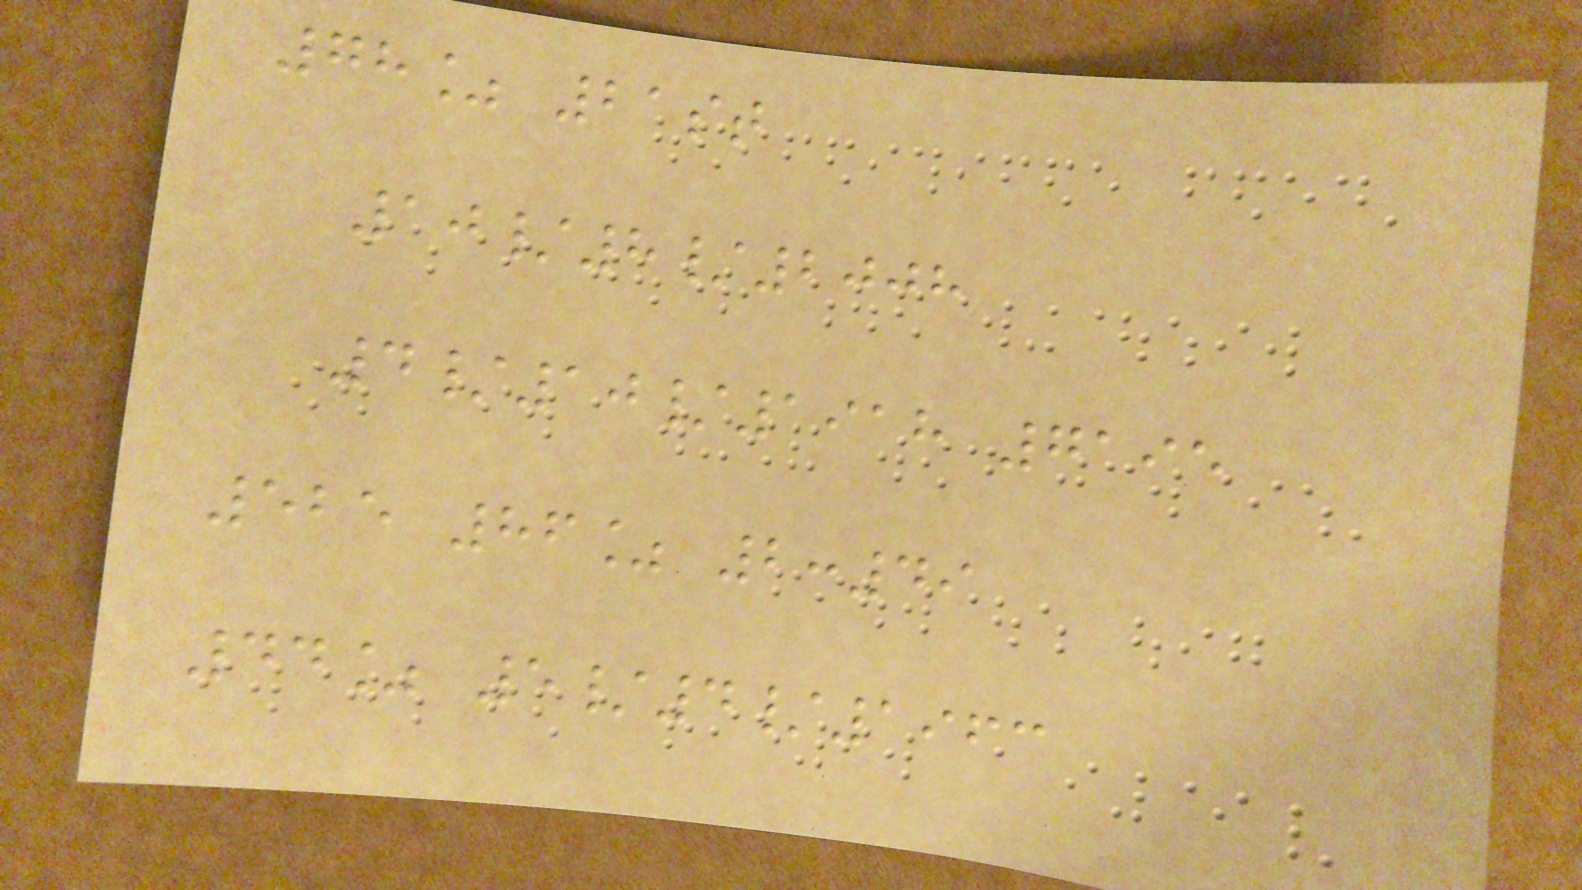78% 21st
10/8/2008
4/10/1918 7195
525 86% 2:49
44% 5/4/1963
